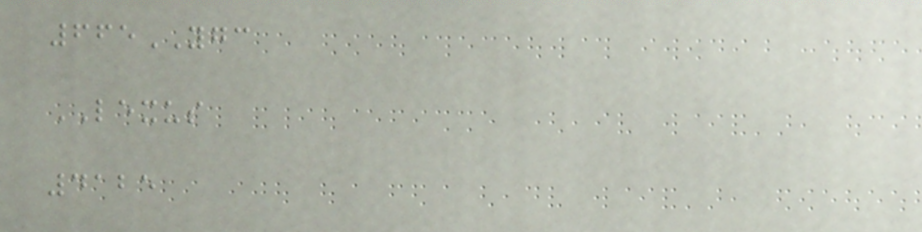665YGC
LEXUS
4125
